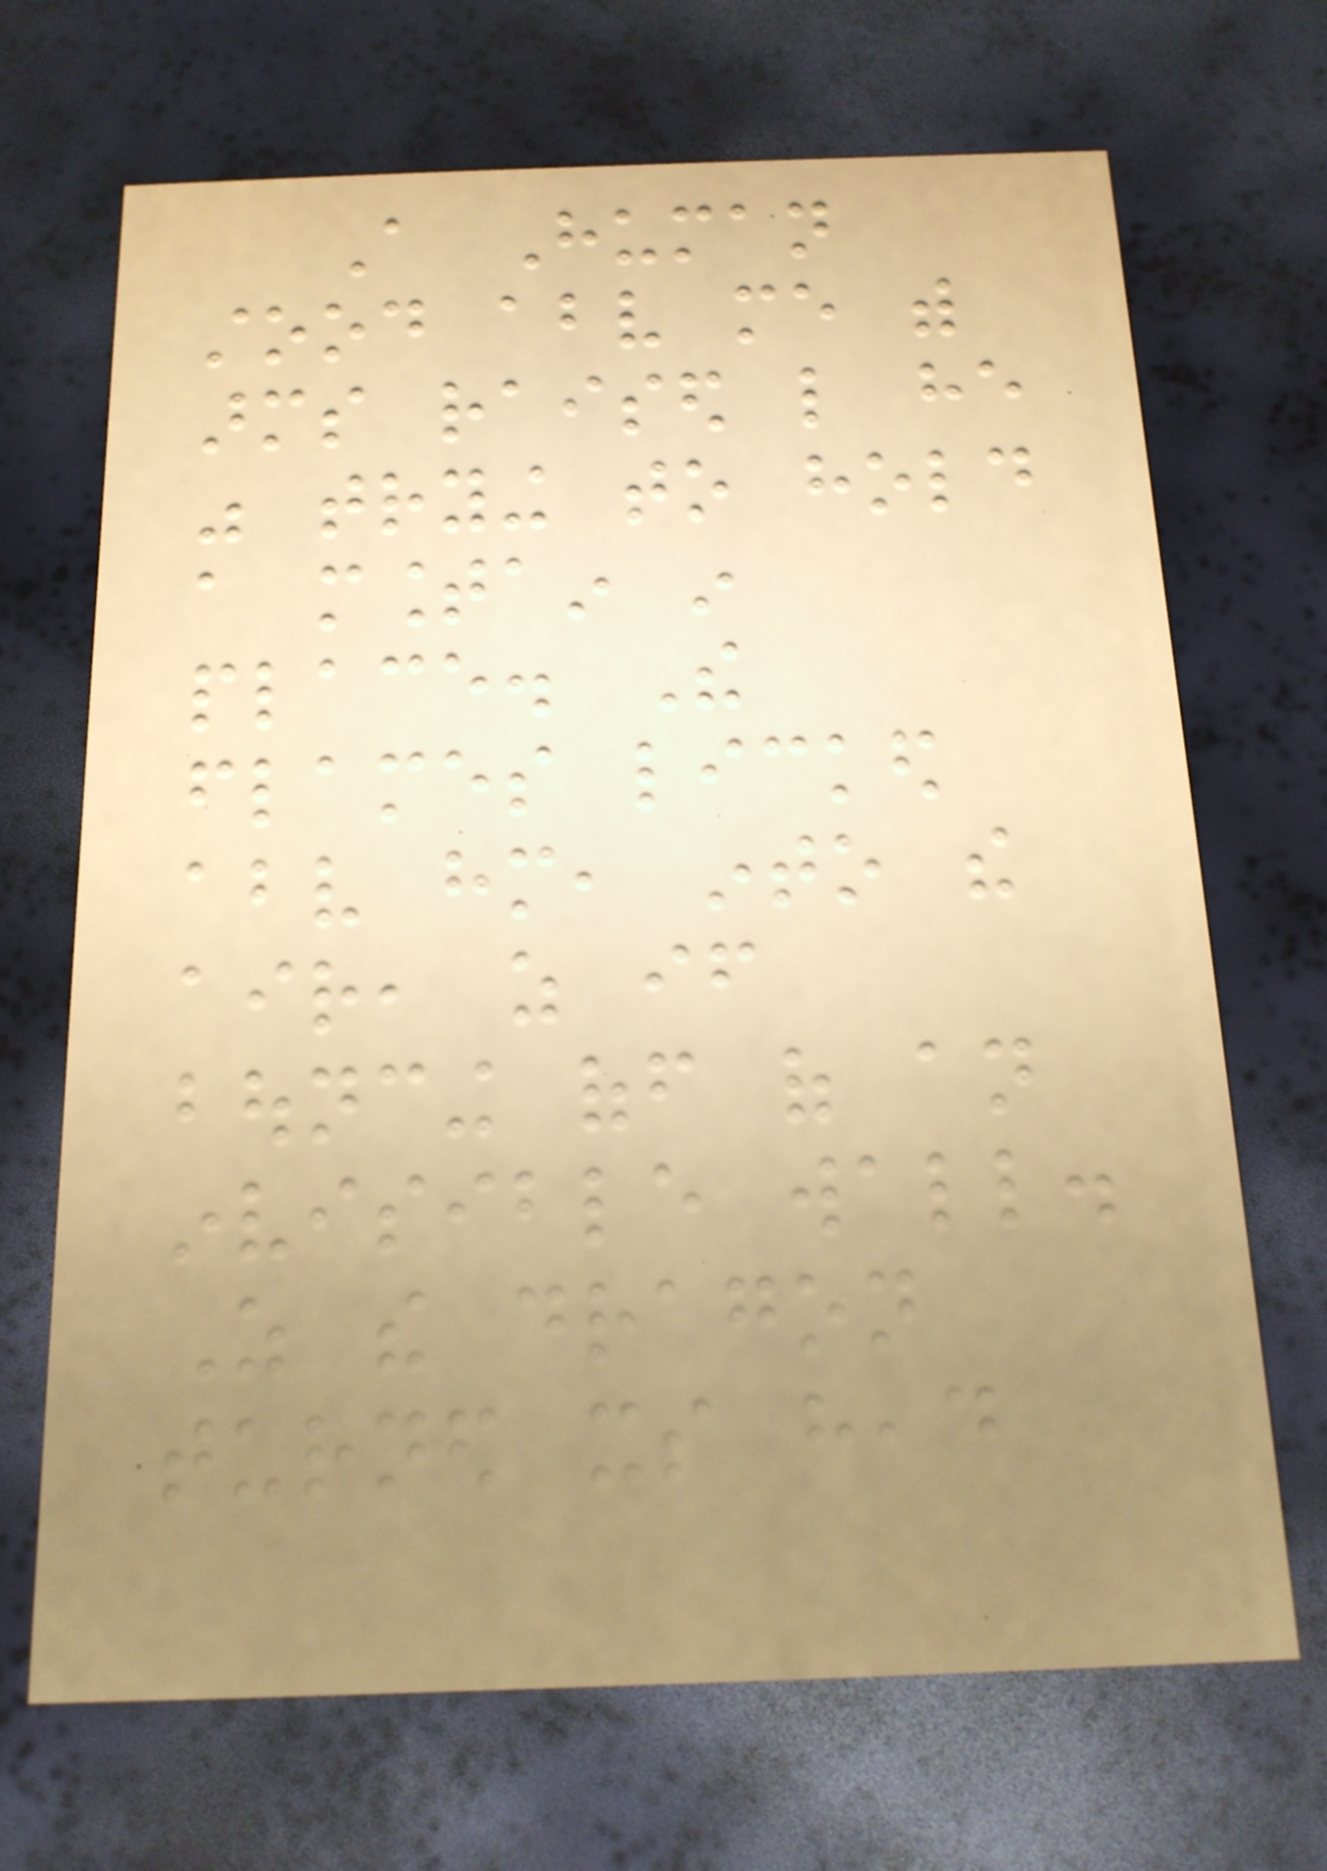A Human
stood above me with
arms raised like he
was trying to hold
a mountain in
place. The
flames licked
above him, into the
air, as if
bouncing off of an
invisible wall.
As the dragon
turned its head
